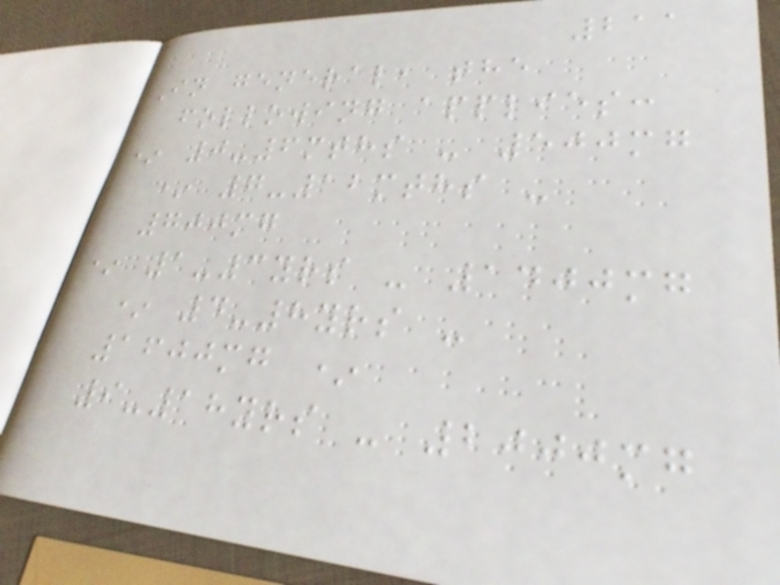211
In general, the
following applies:
* 0-6mths - 500mg
* 7-12mths -
700mg
* 1-3yrs - 1400mg
* 4-8yrs -
1600mg *
9-18yrs - 2000mg
